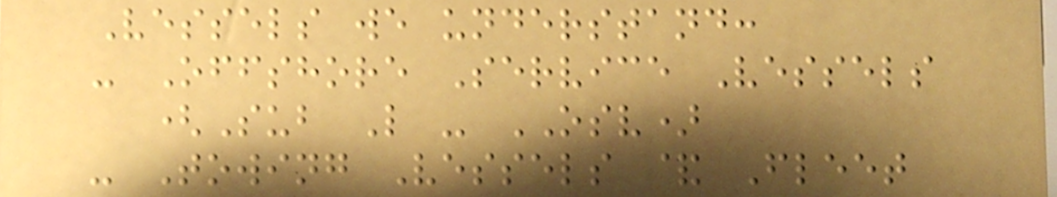Vessels we understand:
- Offshore Service Vessels
(Sub L - OSV)
- Towing Vessels & Fleet
